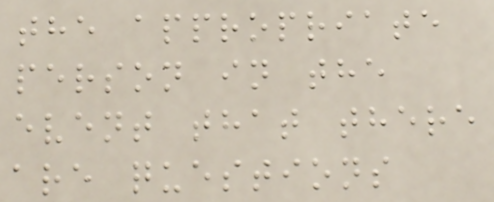the appropriate
person in the
event that there
are questions
